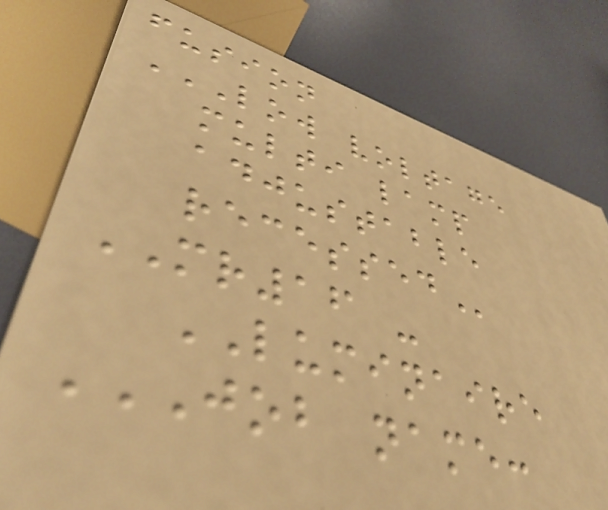fusion
LOW VOLTAGE
MULTI LAMP
ADJUSTABLE
RECESSED
MR16 -
LUMINAIRE
JOB NAME:
